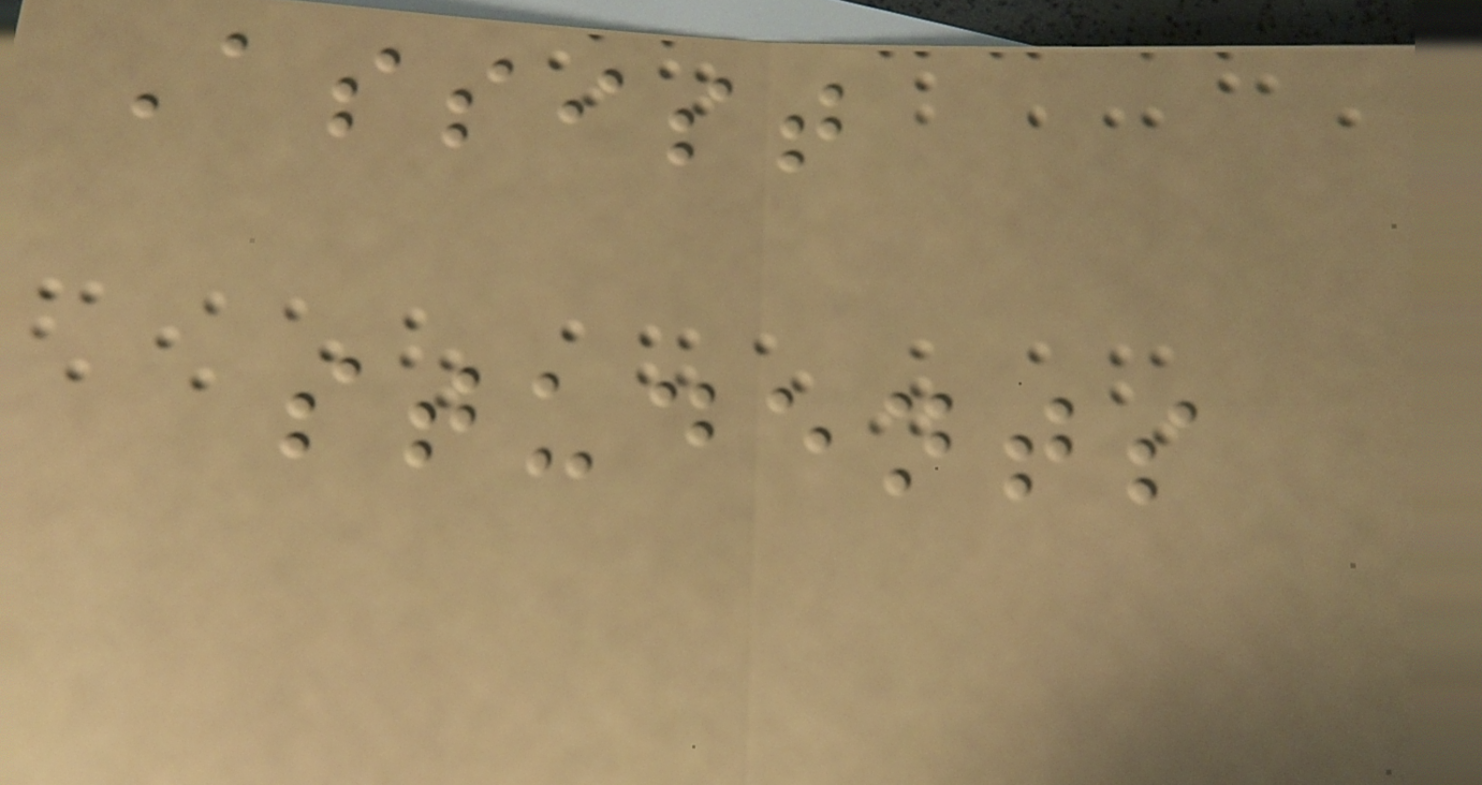Assist
students
